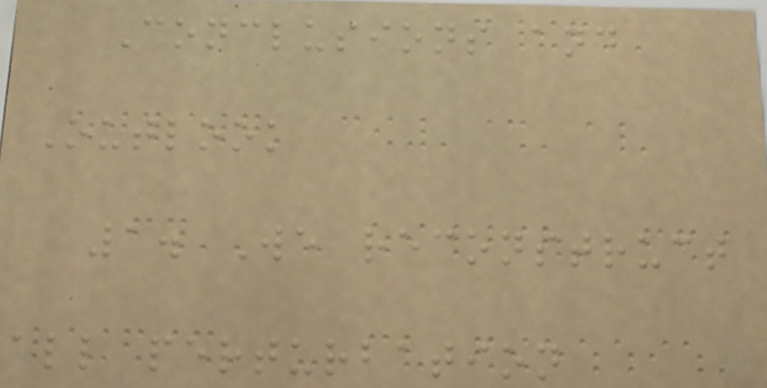Conclusions and
Outlook
1. We reconstruct
all perturbation
